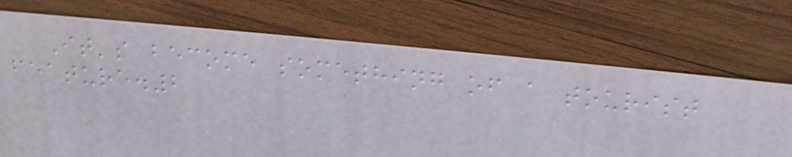It's become something of a tourist
feature.2
